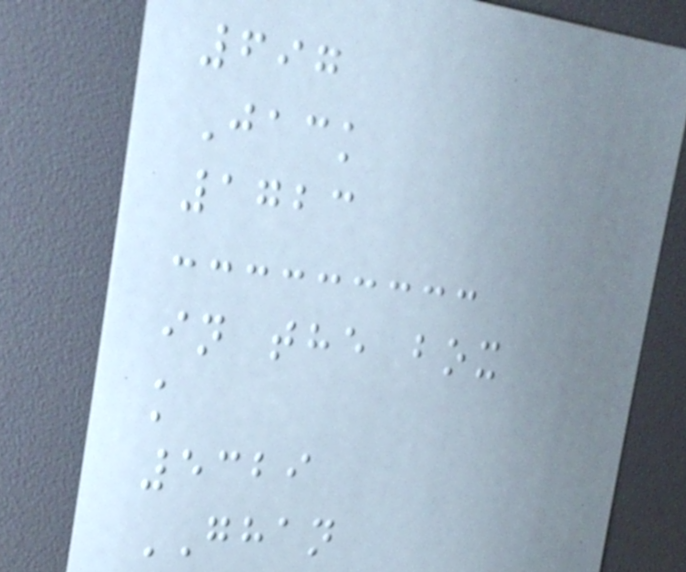697
Jack
1723
in the box
k
5329
GHAN
